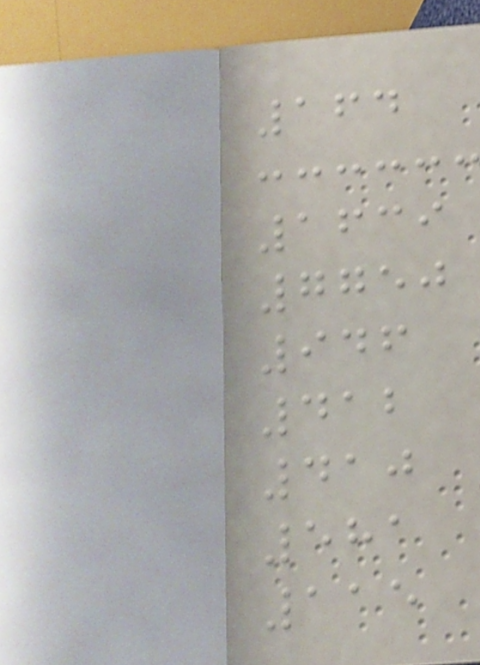164
1639
7750
946
412
410
581
115
